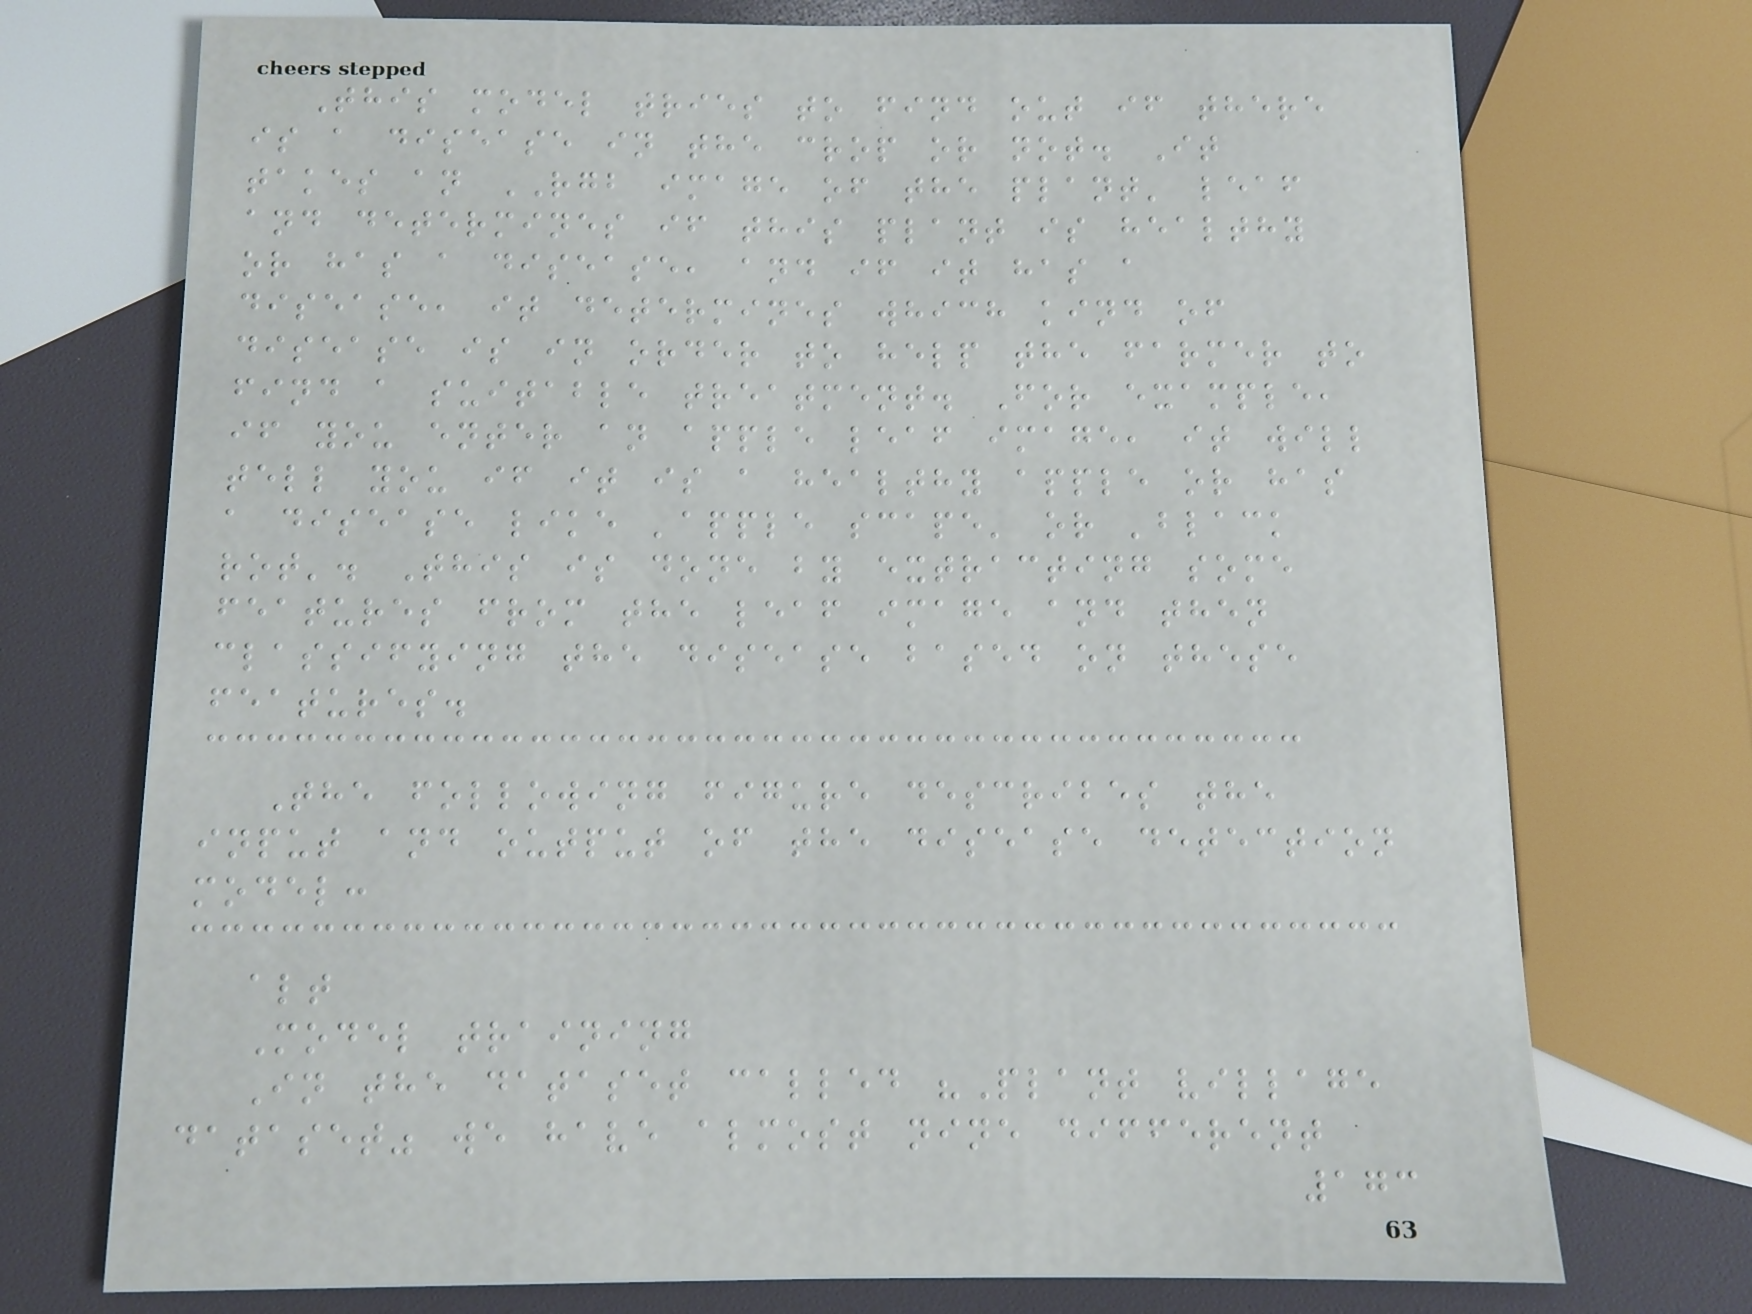This model tries to find out if there
is a disease in the crop or not. It
takes an RGB image of the plant' leaf
and determines if this plant is healthy
or has a disease, and if it has a
disease, it determines which kind of
disease is in order to help the farmer to
find a suitable treatment. For example,
if you enter an apple leaf image, it will
tell you if it is a healthy apple or has
a disease like 'apple scape' or 'black
rot'. This is done by extracting some
features from the leaf image and then
classifying the disease based on these
features.
The following figure describes the
input and output of the disease detection
model:
alt
Model training
In the dataset called "Plant village
dataset" we have almost nine different
173
